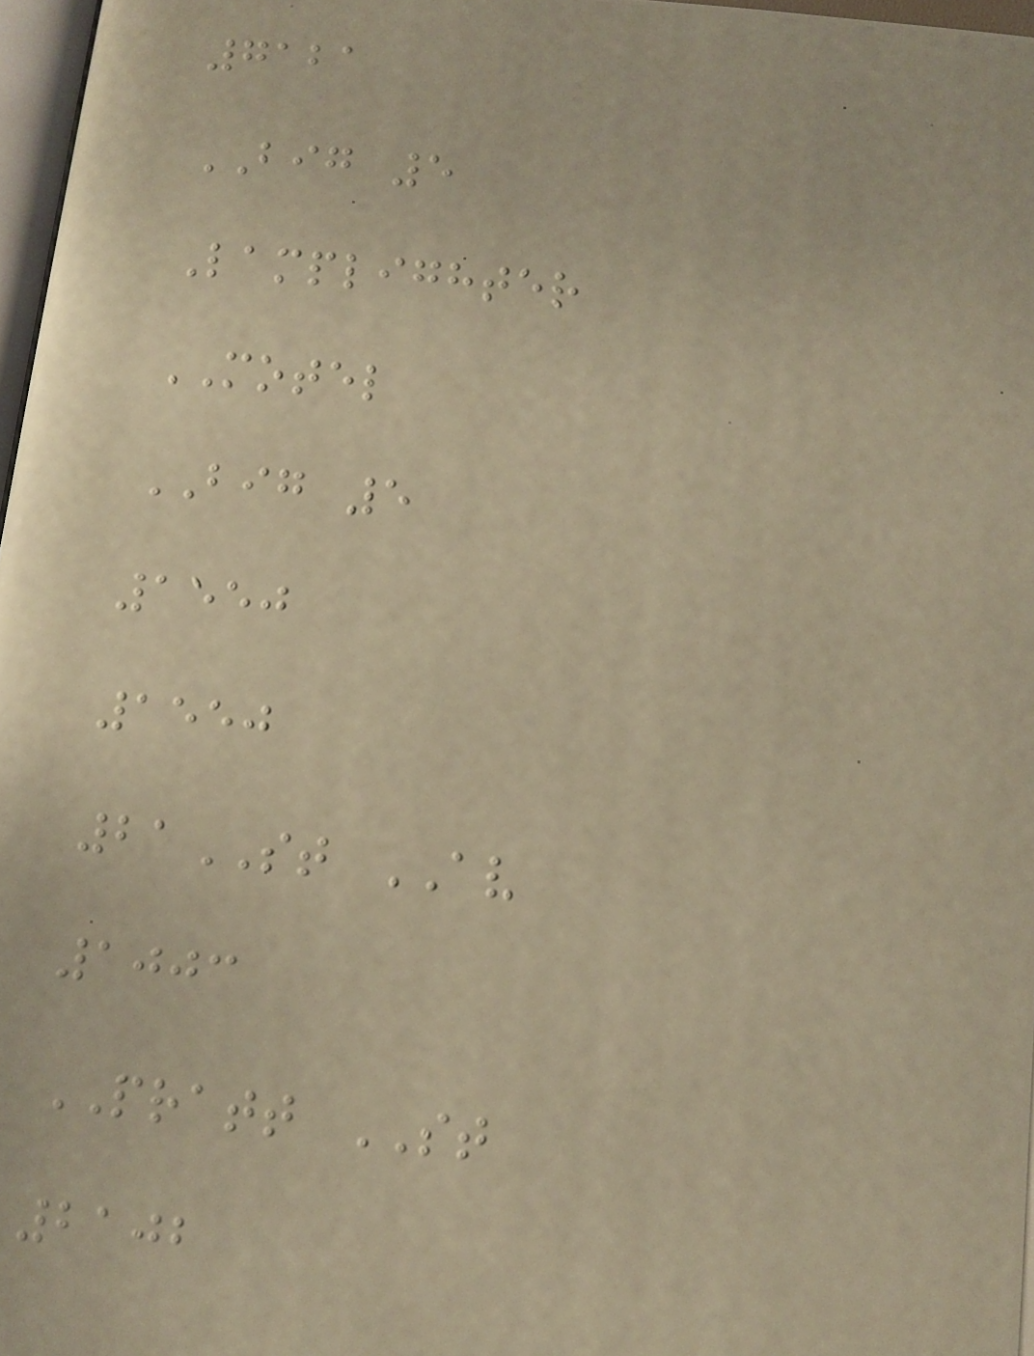7121
BIG 5
Lamplighter
MOTEL
BIG 5
1550
1550
21ST AV
1003
PRATT ST
2102
